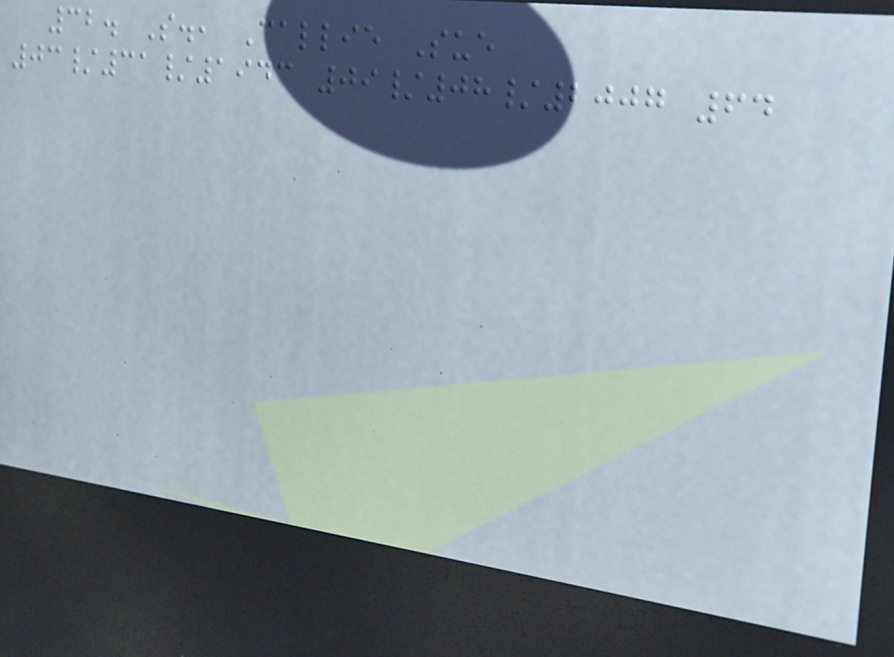32. S., Callie Sue
03/31/1943 09/08/2007 64
